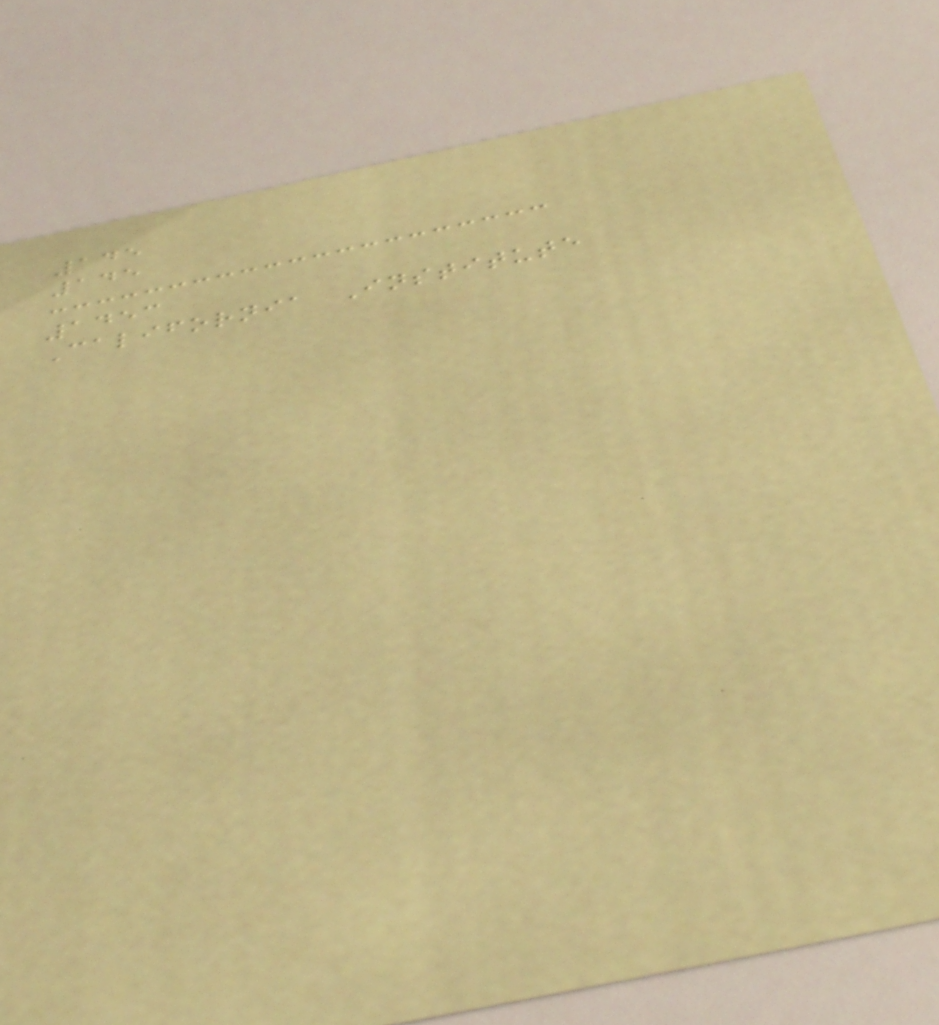145
145
1453
California Institute
